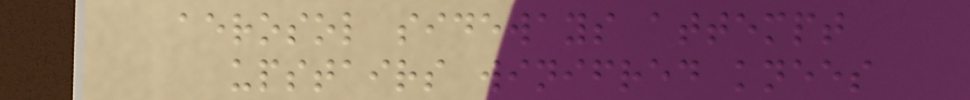aerosol sideways attempt
upstairs winifred knees
